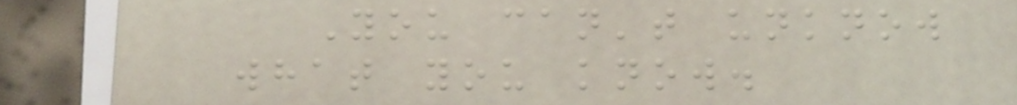You can't unknow
what you know.
